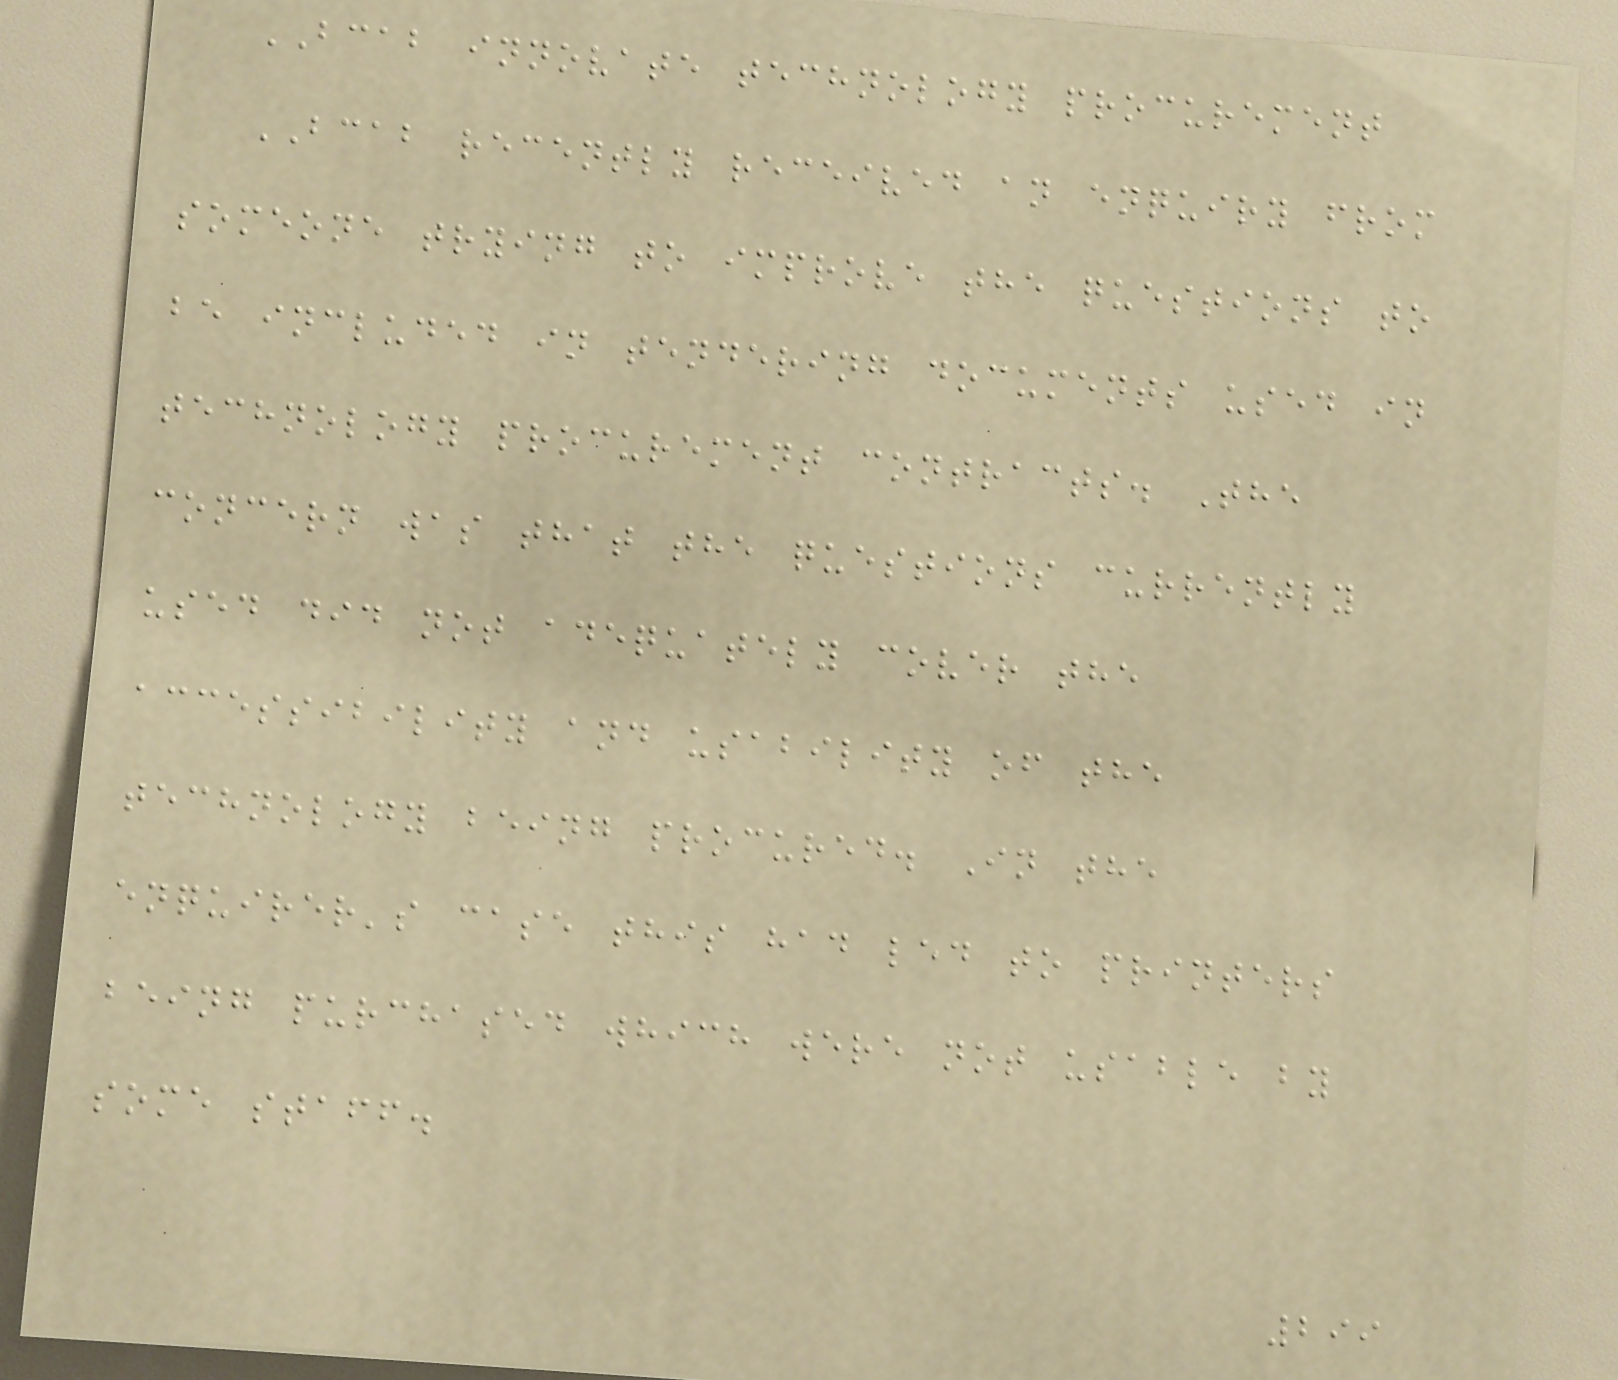BCAB innovate technology procurement
BCAB recently received an enquiry from
someone trying to improve the questions to
be included in tendering documents used in
technology procurement contracts. The
concern was that the questions currently
used did not adequately cover the
accessibility and usability of the
technology being procured. In the
enquirer's case this had led to printers
being purchased which were not usable by
some staff.
299
